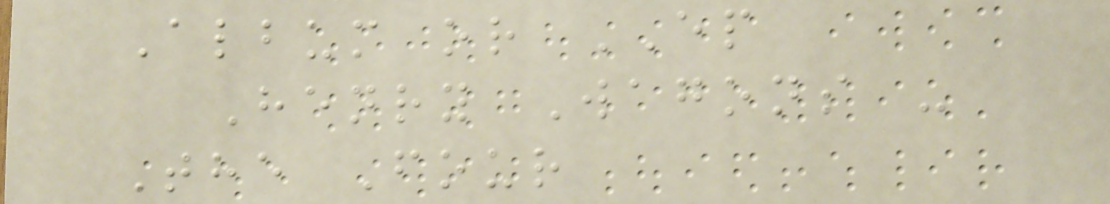Album or EP
Henry Wagons -
The Four
